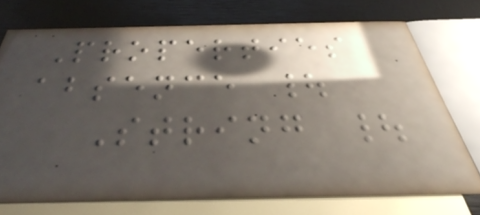Properties
absence |
String |
